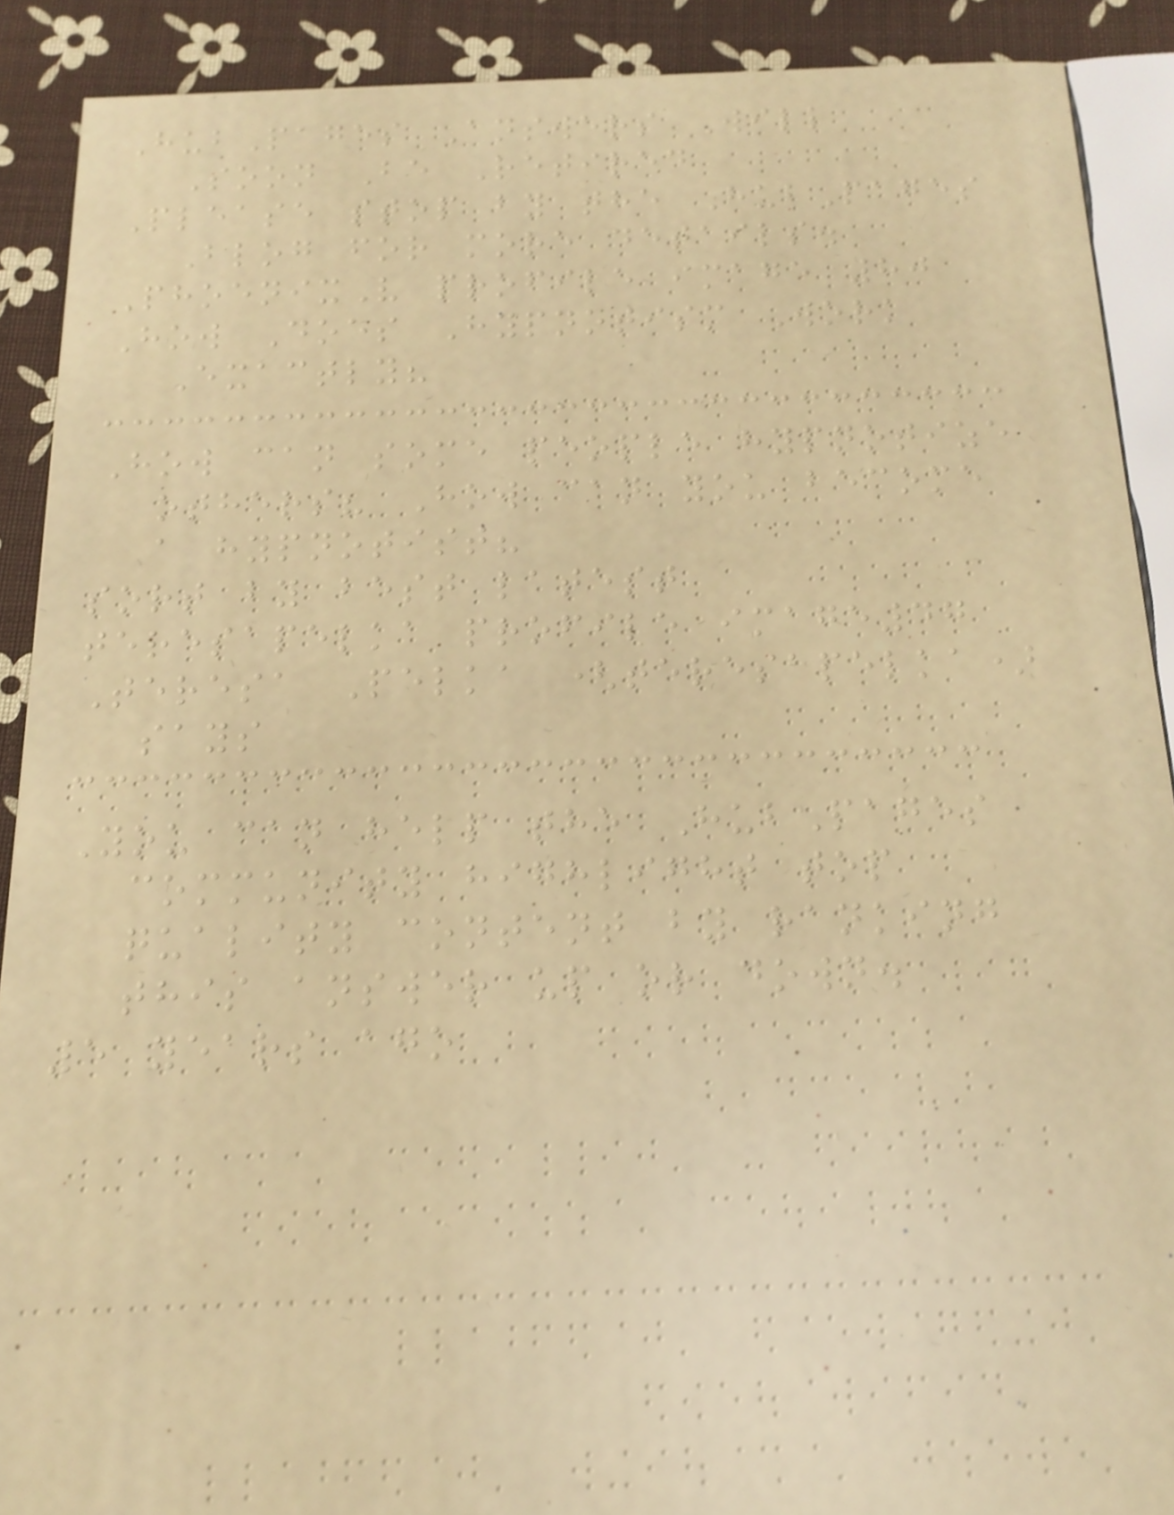HubPages Answers Will
Soon Be Retired
Please stop by the HubPages
Blog for more details.
PhoenixV profile image 80
How Does Hypnotism Work
Exactly?
How can some people hypnotize
others? How can you become
a hypnotist?
sort by best latest
teresapelka profile image47
Teresa Pelka (teresapelka)
says
You can help the HubPages
community highlight top
quality content by ranking
this answer up or down.
5 years ago
